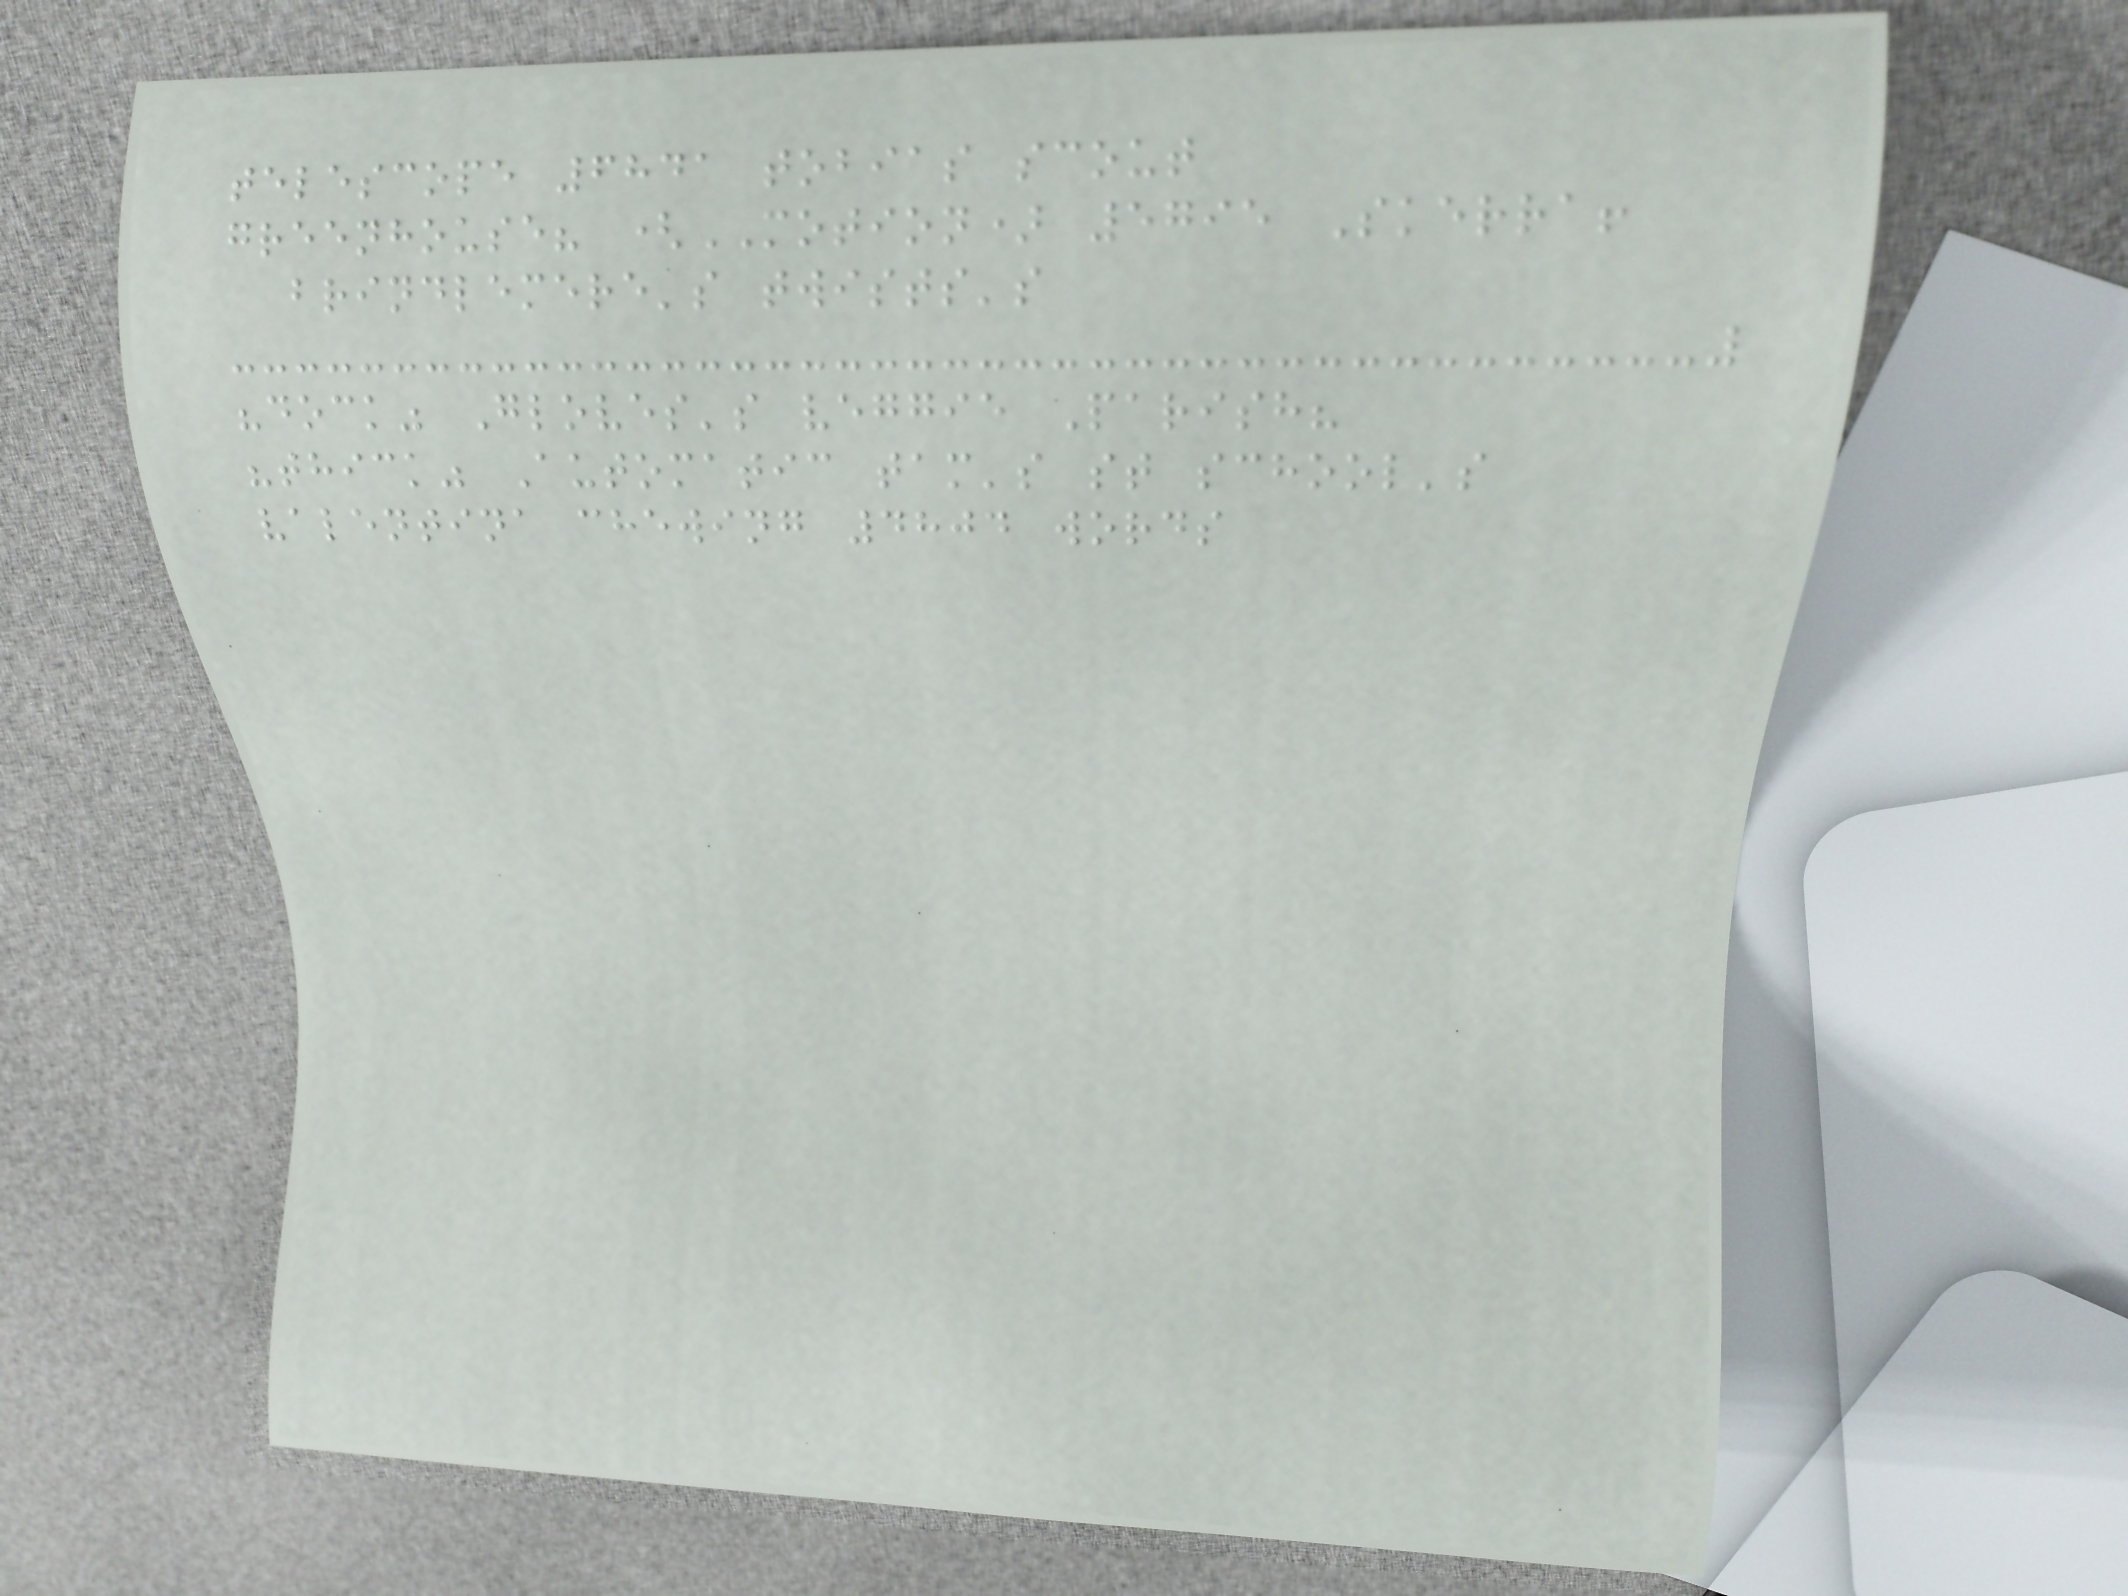telescope 6841 tobias scout
greenhouse? (MOTION) 5795 Skerra!
brindlemere's twists's
"dock" Gloves's veggie Parish?
"thick" Automatic tam's st school's
valentina chewing 4804 words
